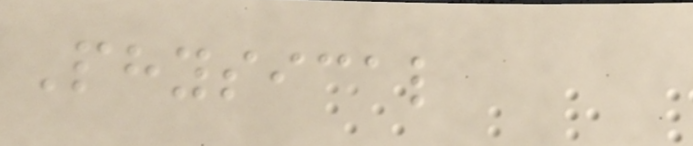Physical
